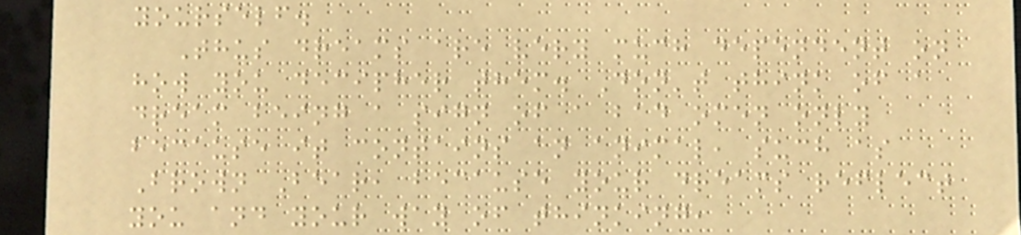yourself.
Thus dreams are very much dependent on
how you decipher them. Don't think of a
dream being a sign of a bad omen only
because it contains an animal, such as
Brown Bear, because your dreams reflect
you and your way of thinking,
